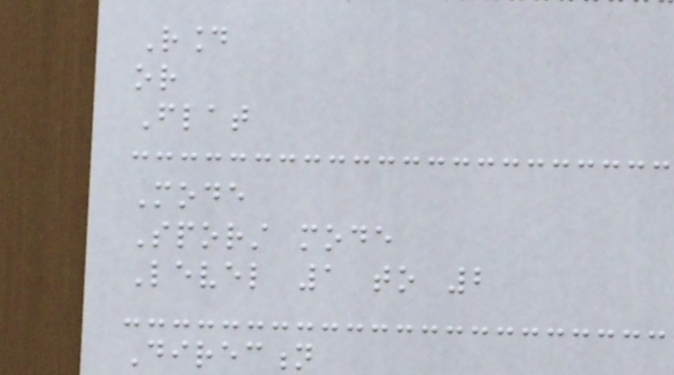Round
or
Flat
Mode
Sporst mode
Level 1 to 2
Direction
